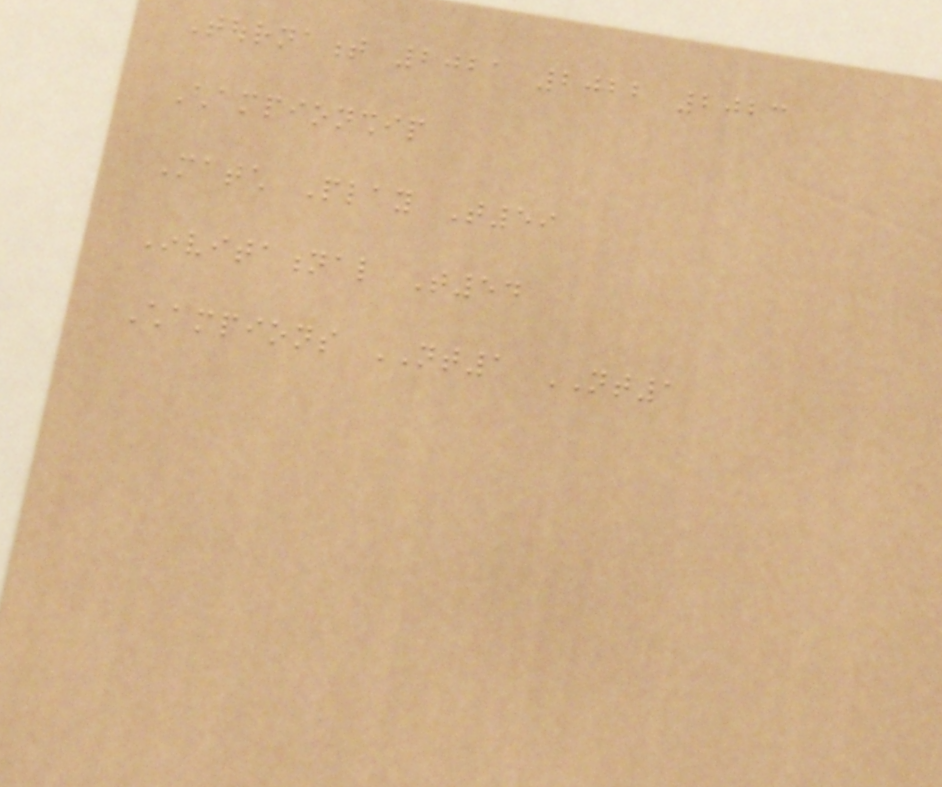Tournament 2021 2022 2023
Championship
Match Play T59
Invitational T54
Champions NT1 NT1
